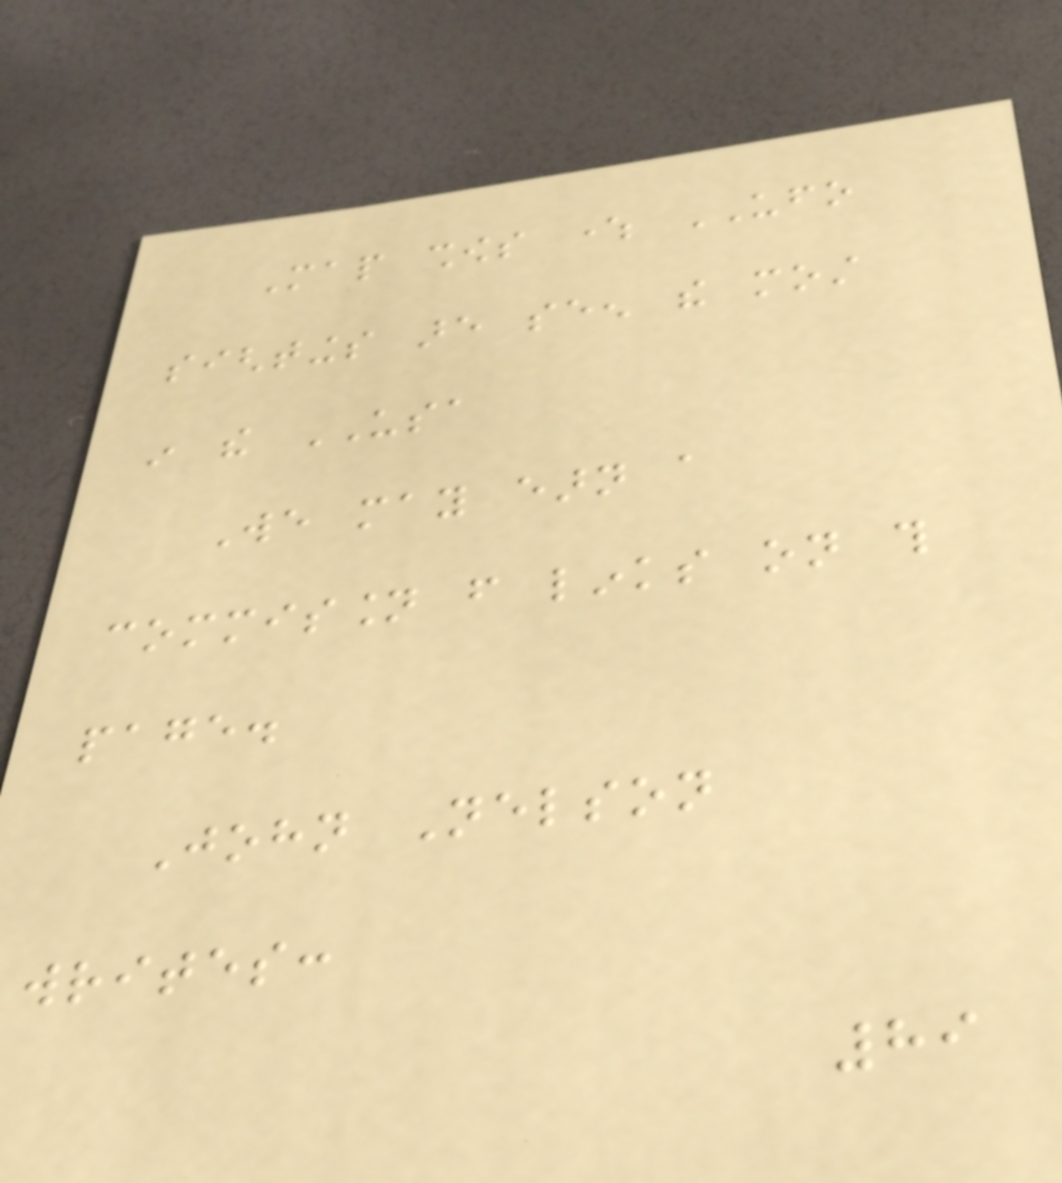Map shows where UFO
sightings are seen the most
in the USA
We may earn a
commission from links on this
page.
John Nelson
writes:
89
